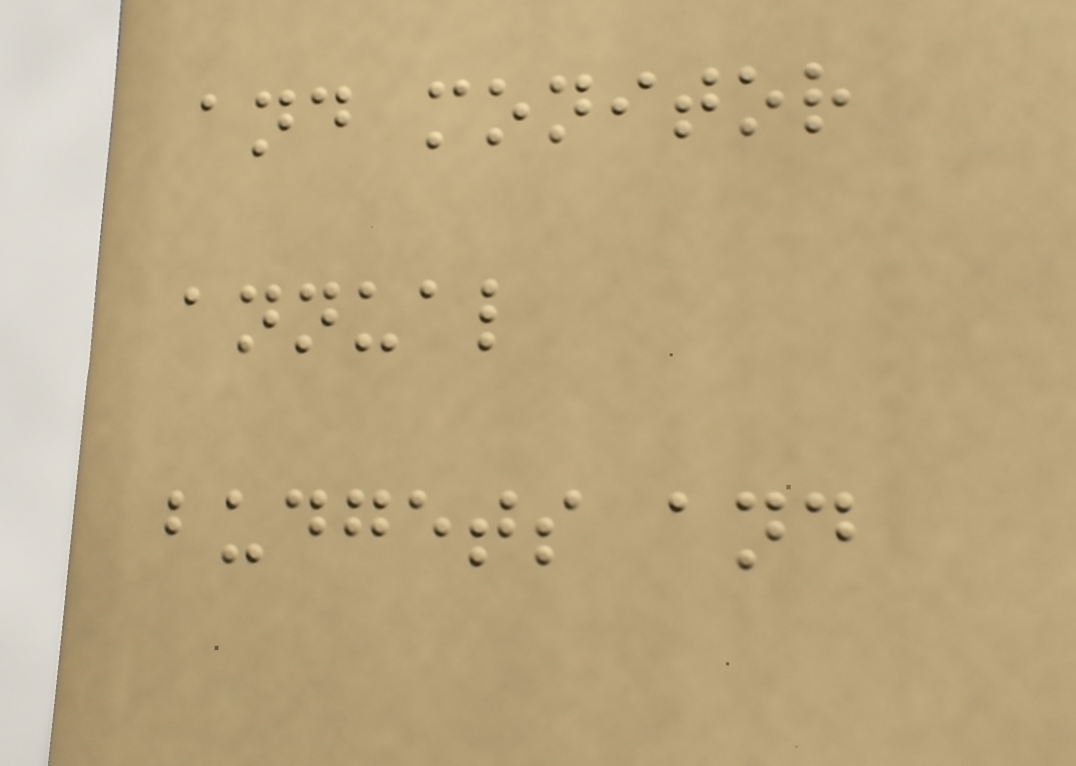and monitor
annual
budgets and
